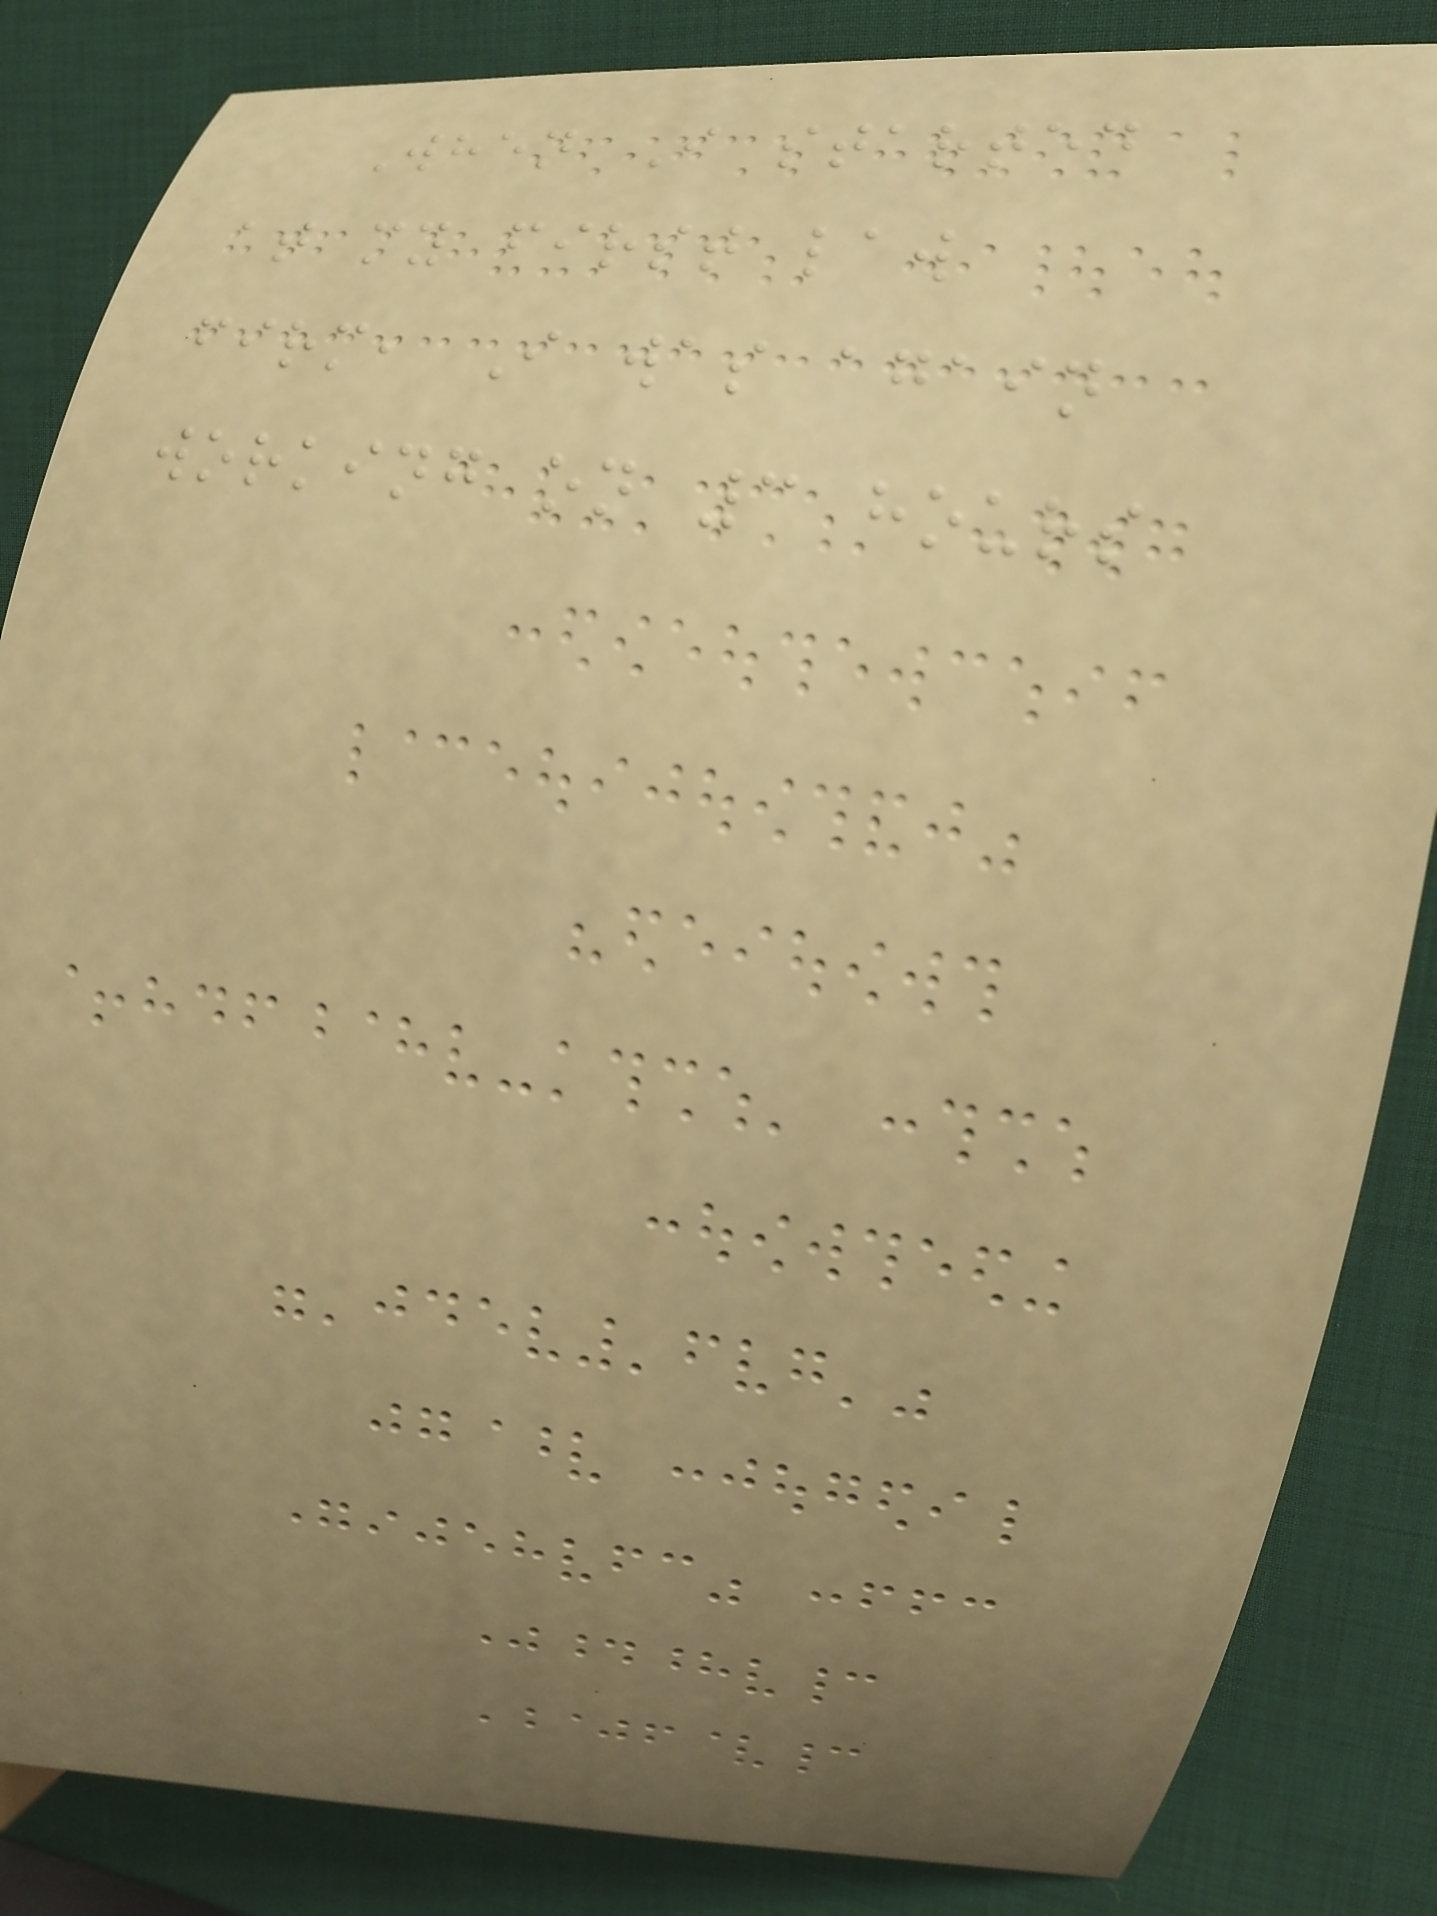When I started
at my first law
firm, I was again
working on 3 hours
